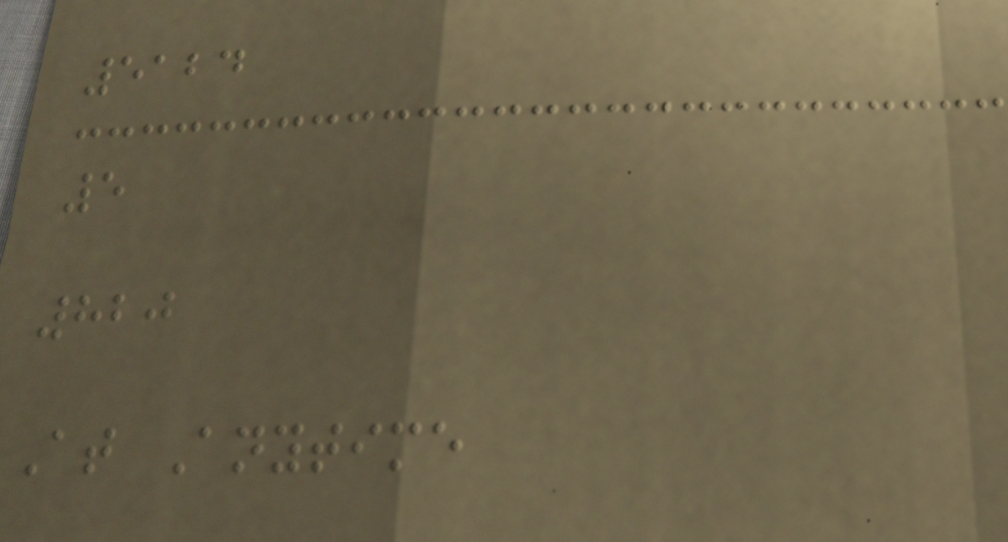5124
5
820
At Anytime
